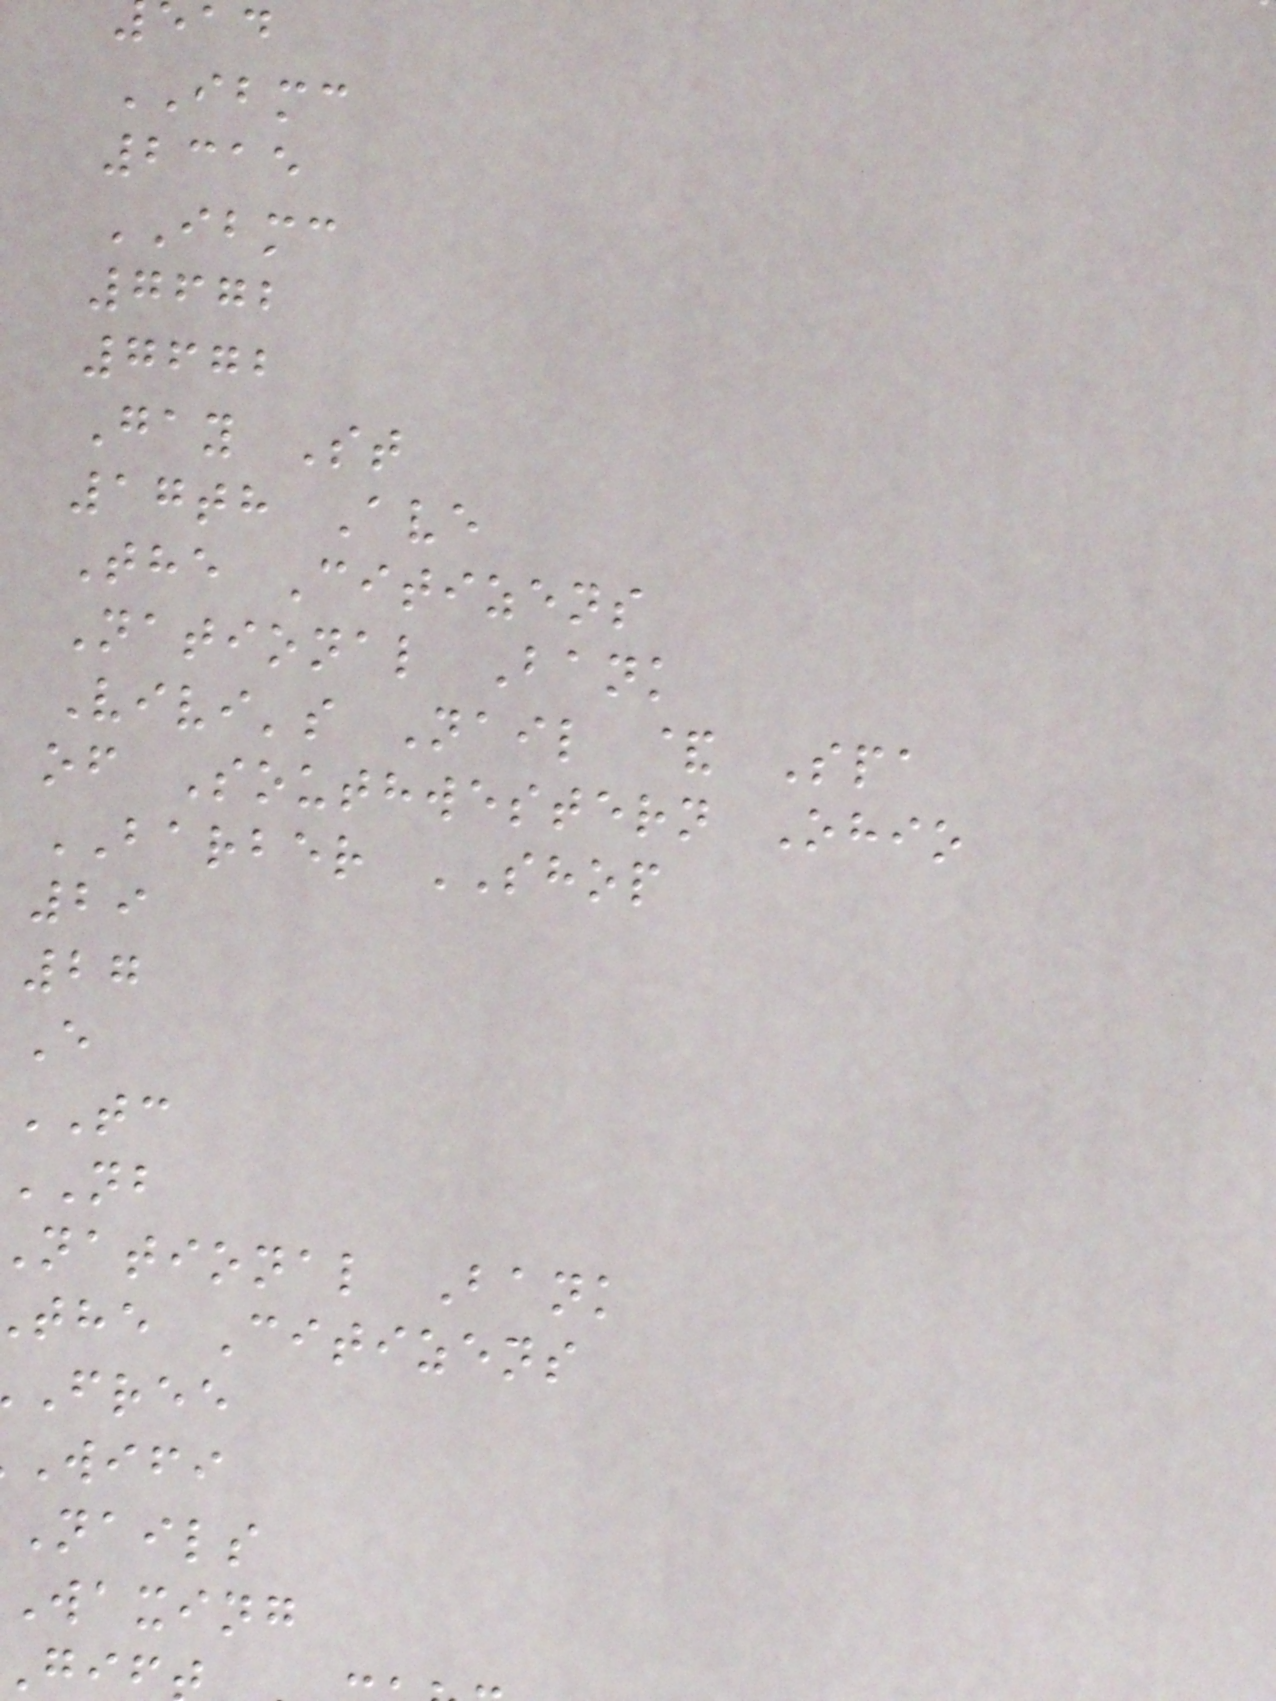IBMC
2315
IBMC
7672
7672
Gay St
17th Ave
The Citizens
National Bank
Vivi's Nail & Spa
of Southwestern Ohio
BARBER SHOP
29
27
E
TC
NB
national Bank
the Citizens
free
wifi
nails
waxing
